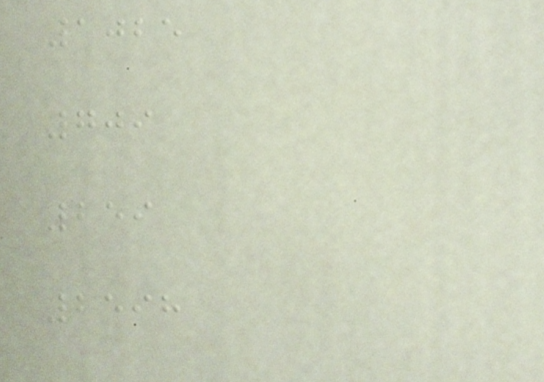1025
709
259
2598
